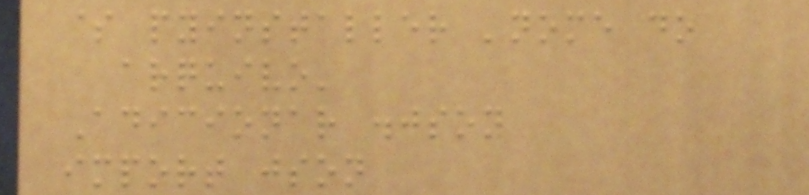$ pyinstaller 'nome do
arquivo'
Adicionar .json
import json
